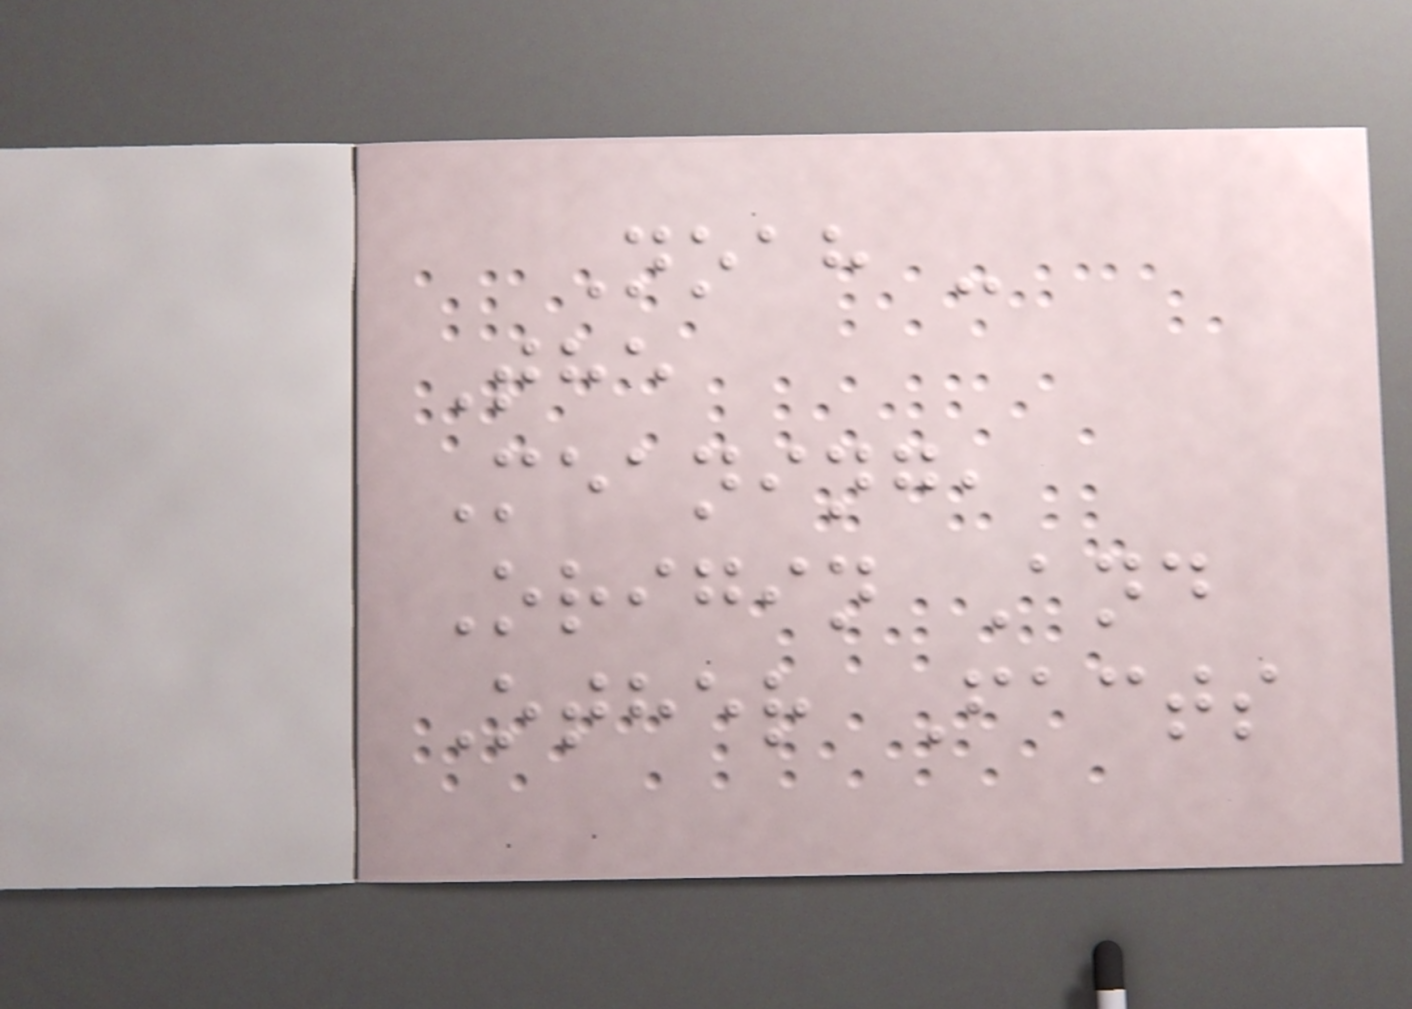Noah -
The
Meaning,
Origin And
Other Facts
